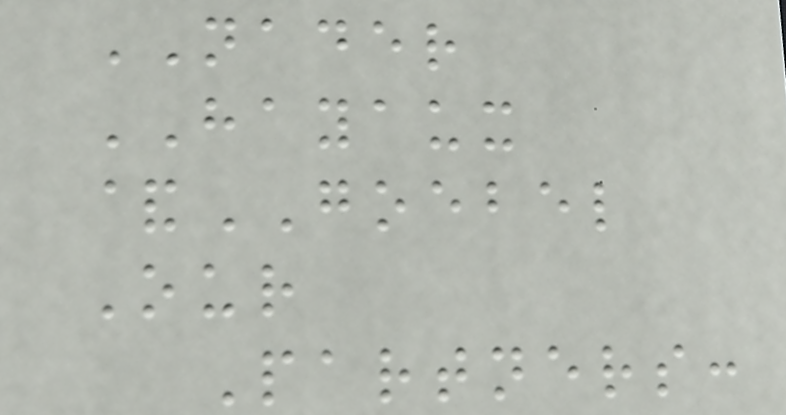NADER
HAYAUX
&GOEBEL
Our
Partners:
